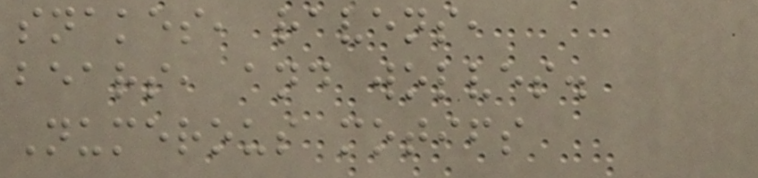snakes, ravens,
bears, and wolves.
Numerous motifs
